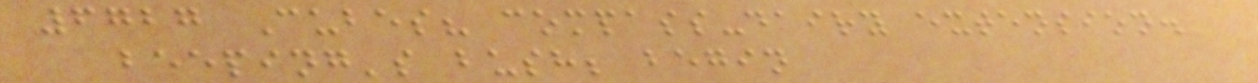6727 Cubes? compass-dairy extension.
beeping's bush; begin
